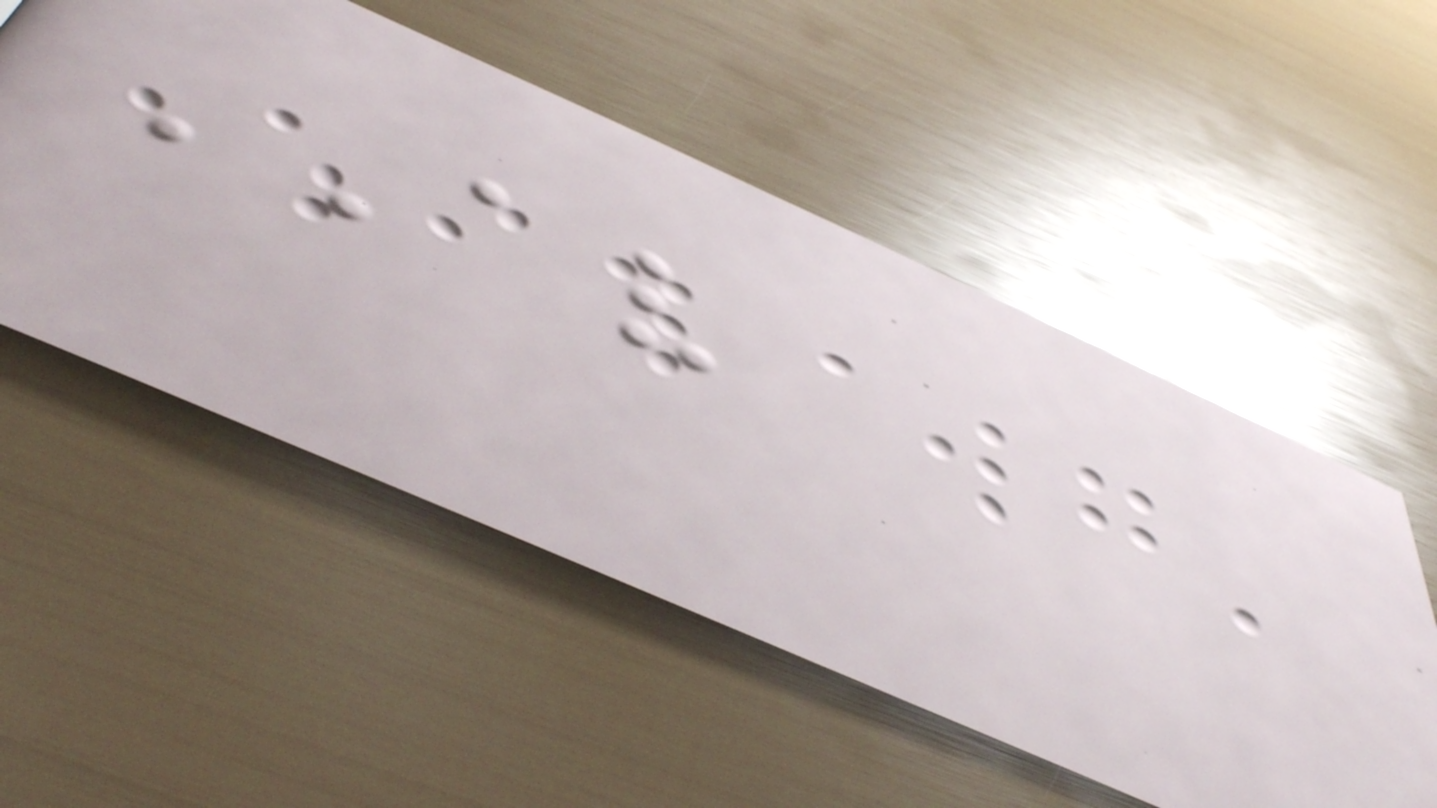AV
